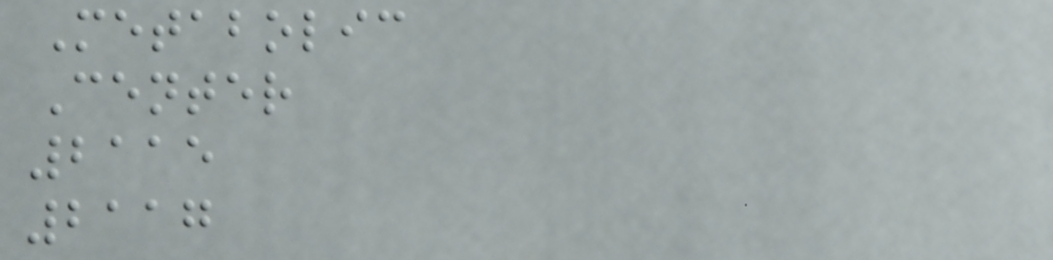Metabolic
Center
2115
2117
